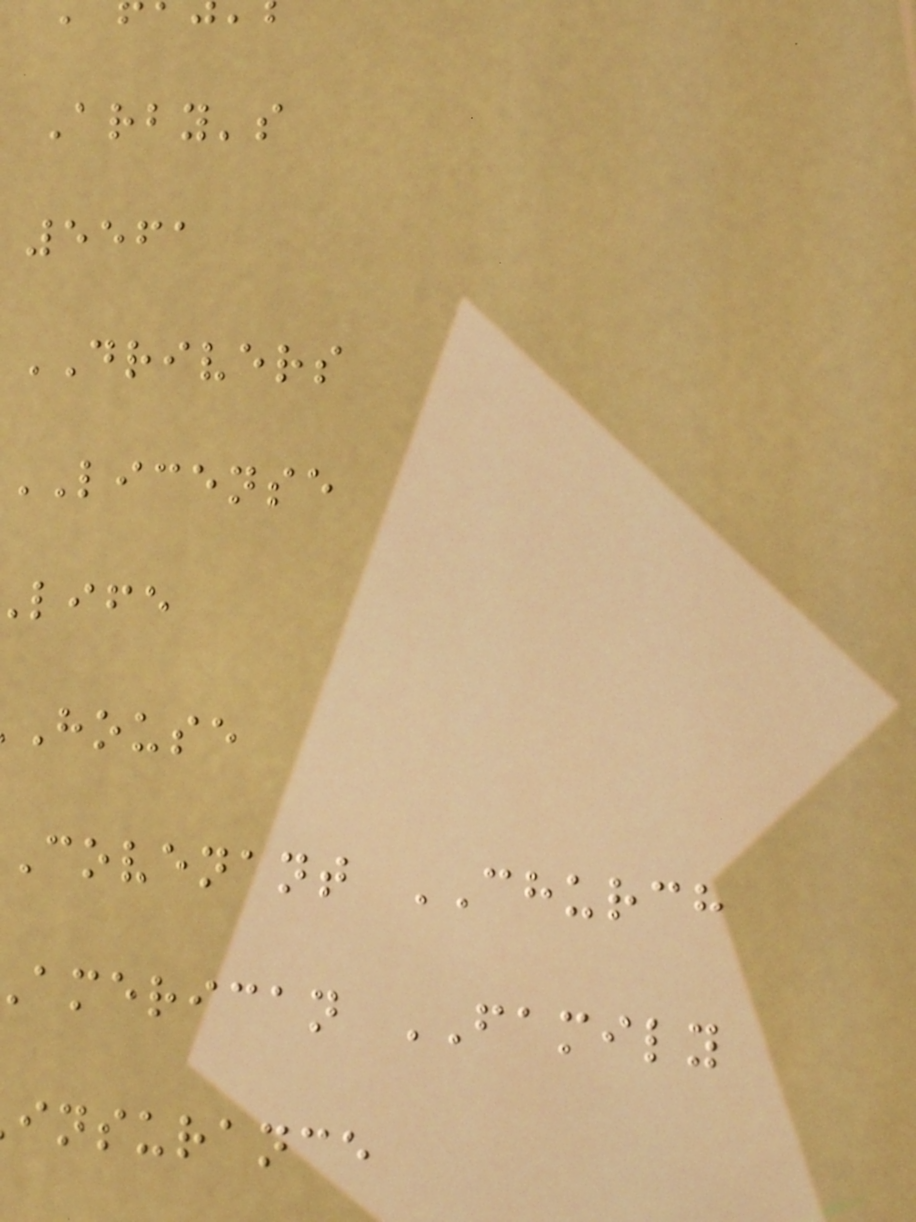Arby's
5561
DRIVERS
LICENSE
life
house
covenant CHURCH
american FAMILY
insurance
